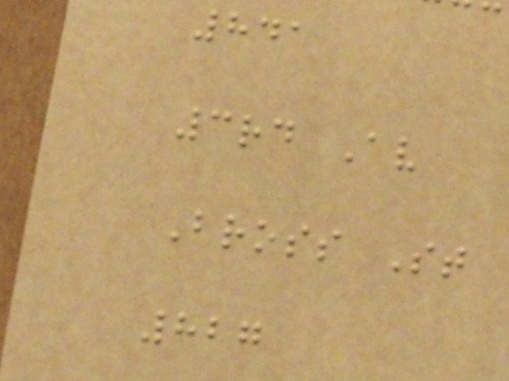841
3rd Av
Bross St
827
